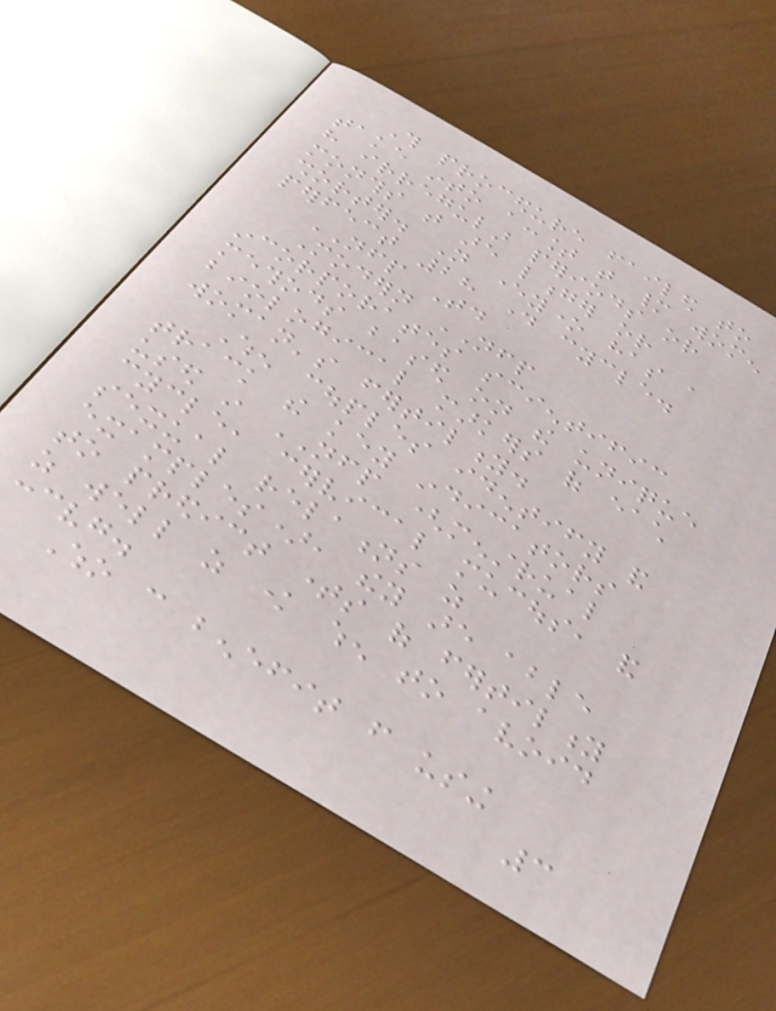This procedure failed to
take into account that many women
have irregular periods or
months that are longer or
shorter. Not everyone has a
perfect 28 day cycle.
NFP Today
Modern NFP
incorporates scientific
methods based on the unique
biological markers of each
woman's fertility.
When couples identify and
track the key indicators
used in NFP (menstrual
cycle, cervical mucous, and
sexual relations as
examples), they are able
to predict times of fertility
as well as know when to avoid
conceiving.
Who can benefit from using
3
